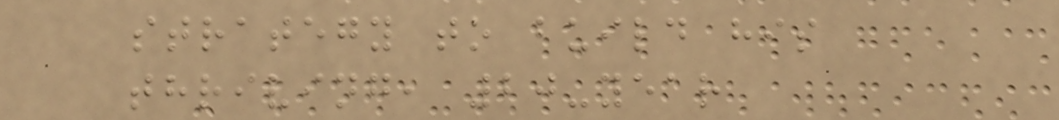strategy to build his
thriving, 20-year
